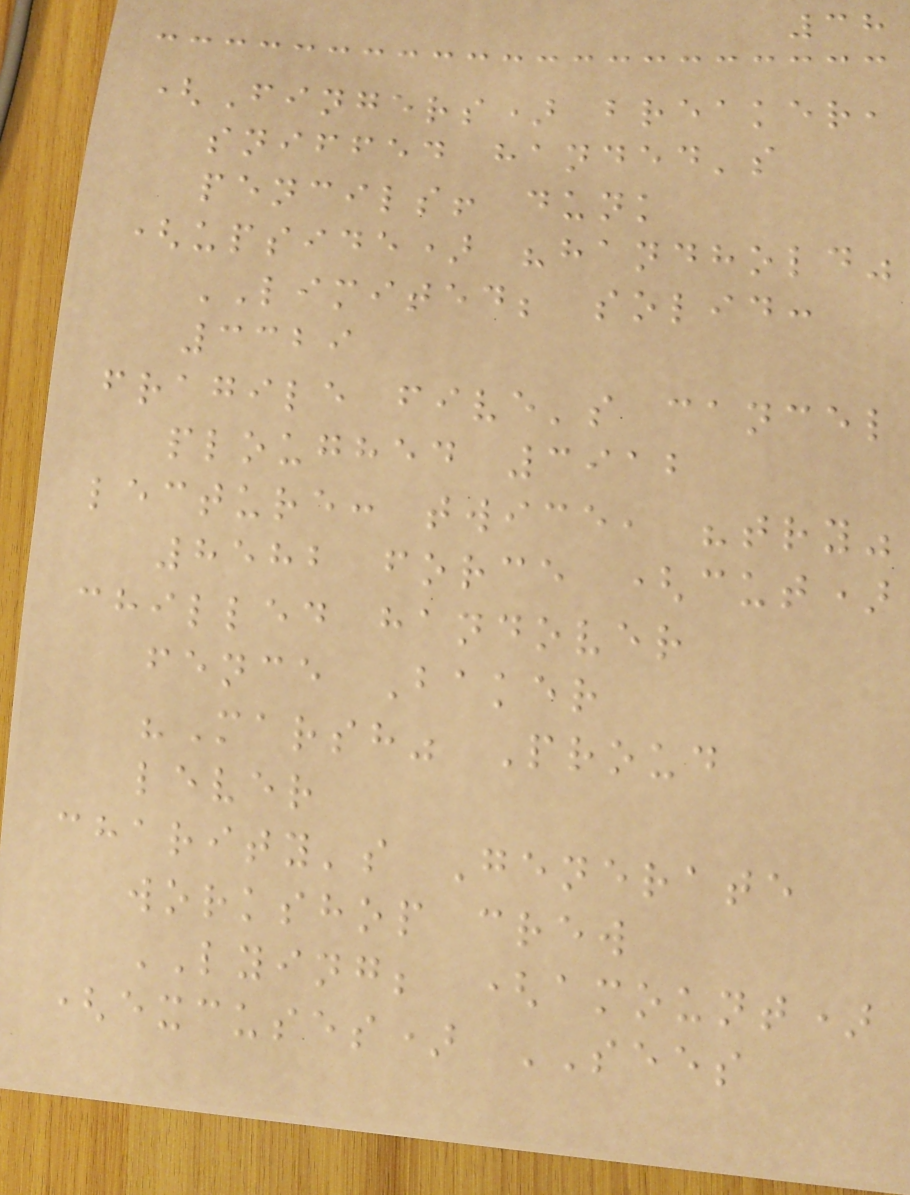38
(Fingers) breaker,
sniffed handed's
pencils! dunk
(upside) "handhold"
LIMITED; solid:
3329
fragile five's cancel
ploughed 3912
lecture: twice, "try"
8582 force (cut)
chilled handover
fence Baker
"Marsh" Proud
lever
charity's Generate
workshop crew
LYING; (amount)
(excuses) SEES
